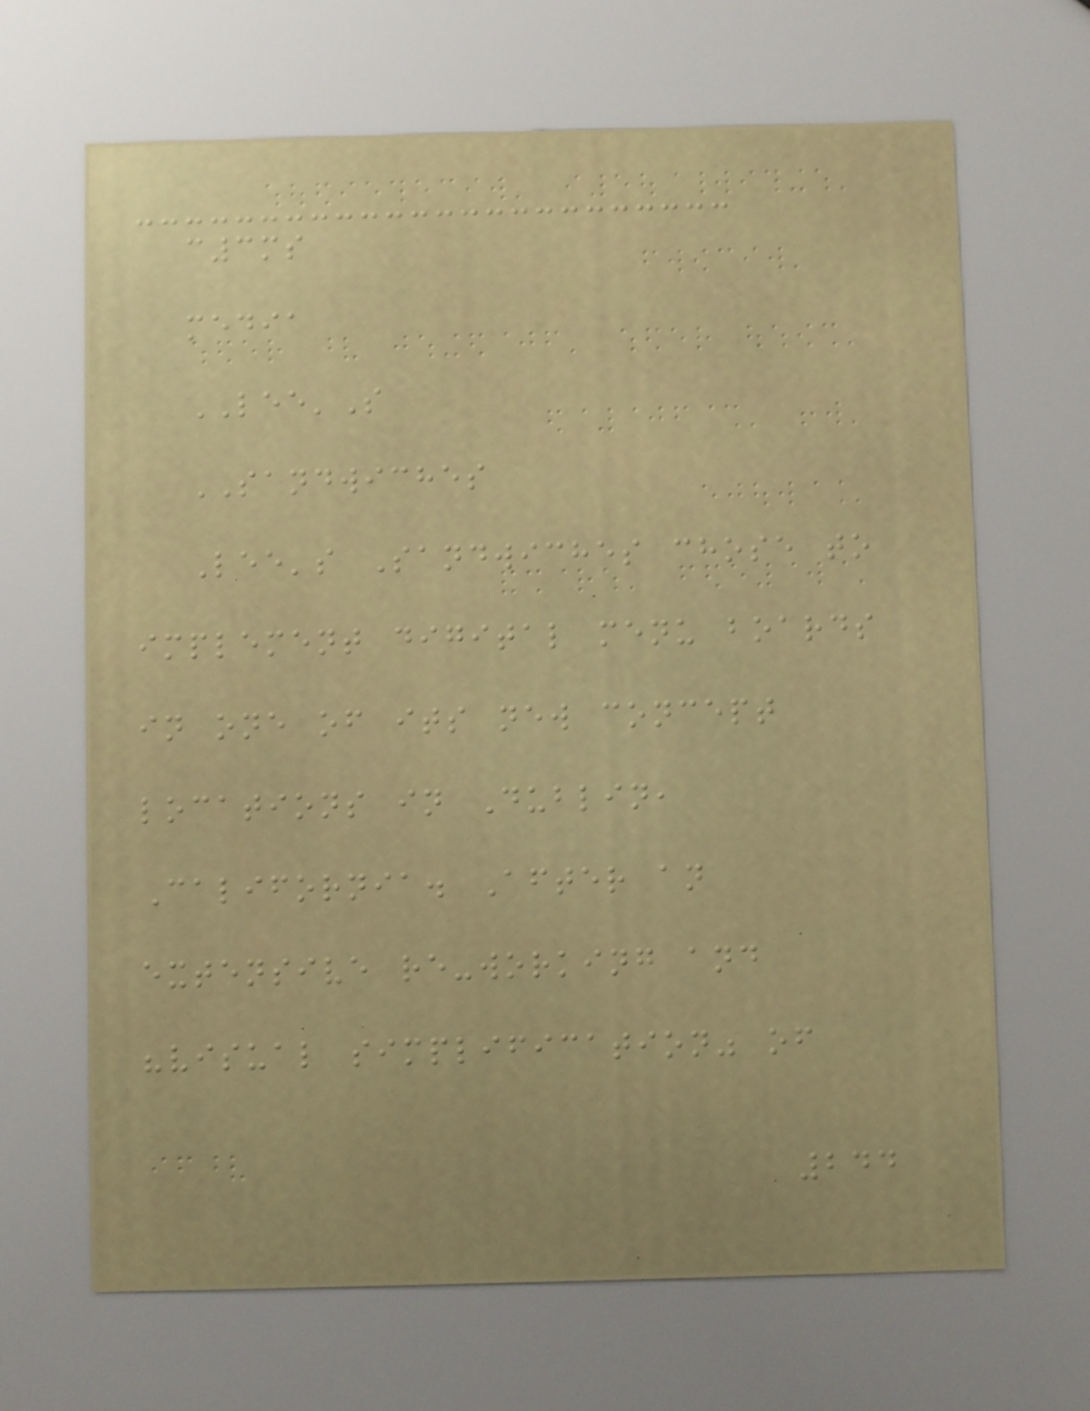c3ms
media
LEE'S
SANDWICHES
Lee's Sandwiches chose to
implement digital menu boards
in one of its new concept
locations in Dublin,
California. After an
extensive re-working and
"visual simplification" of
244
